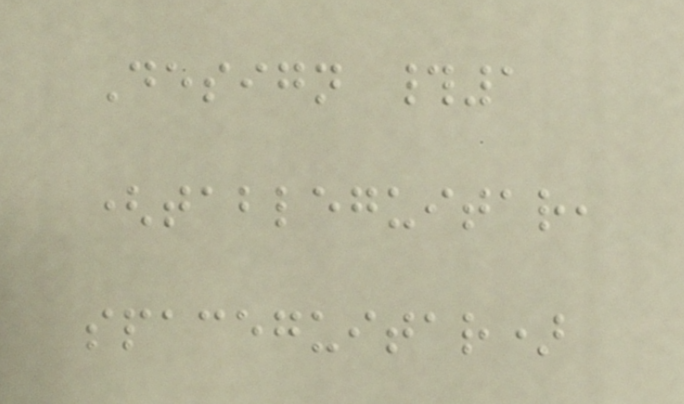Design #1
(tableguitar,
spaceguitar)
